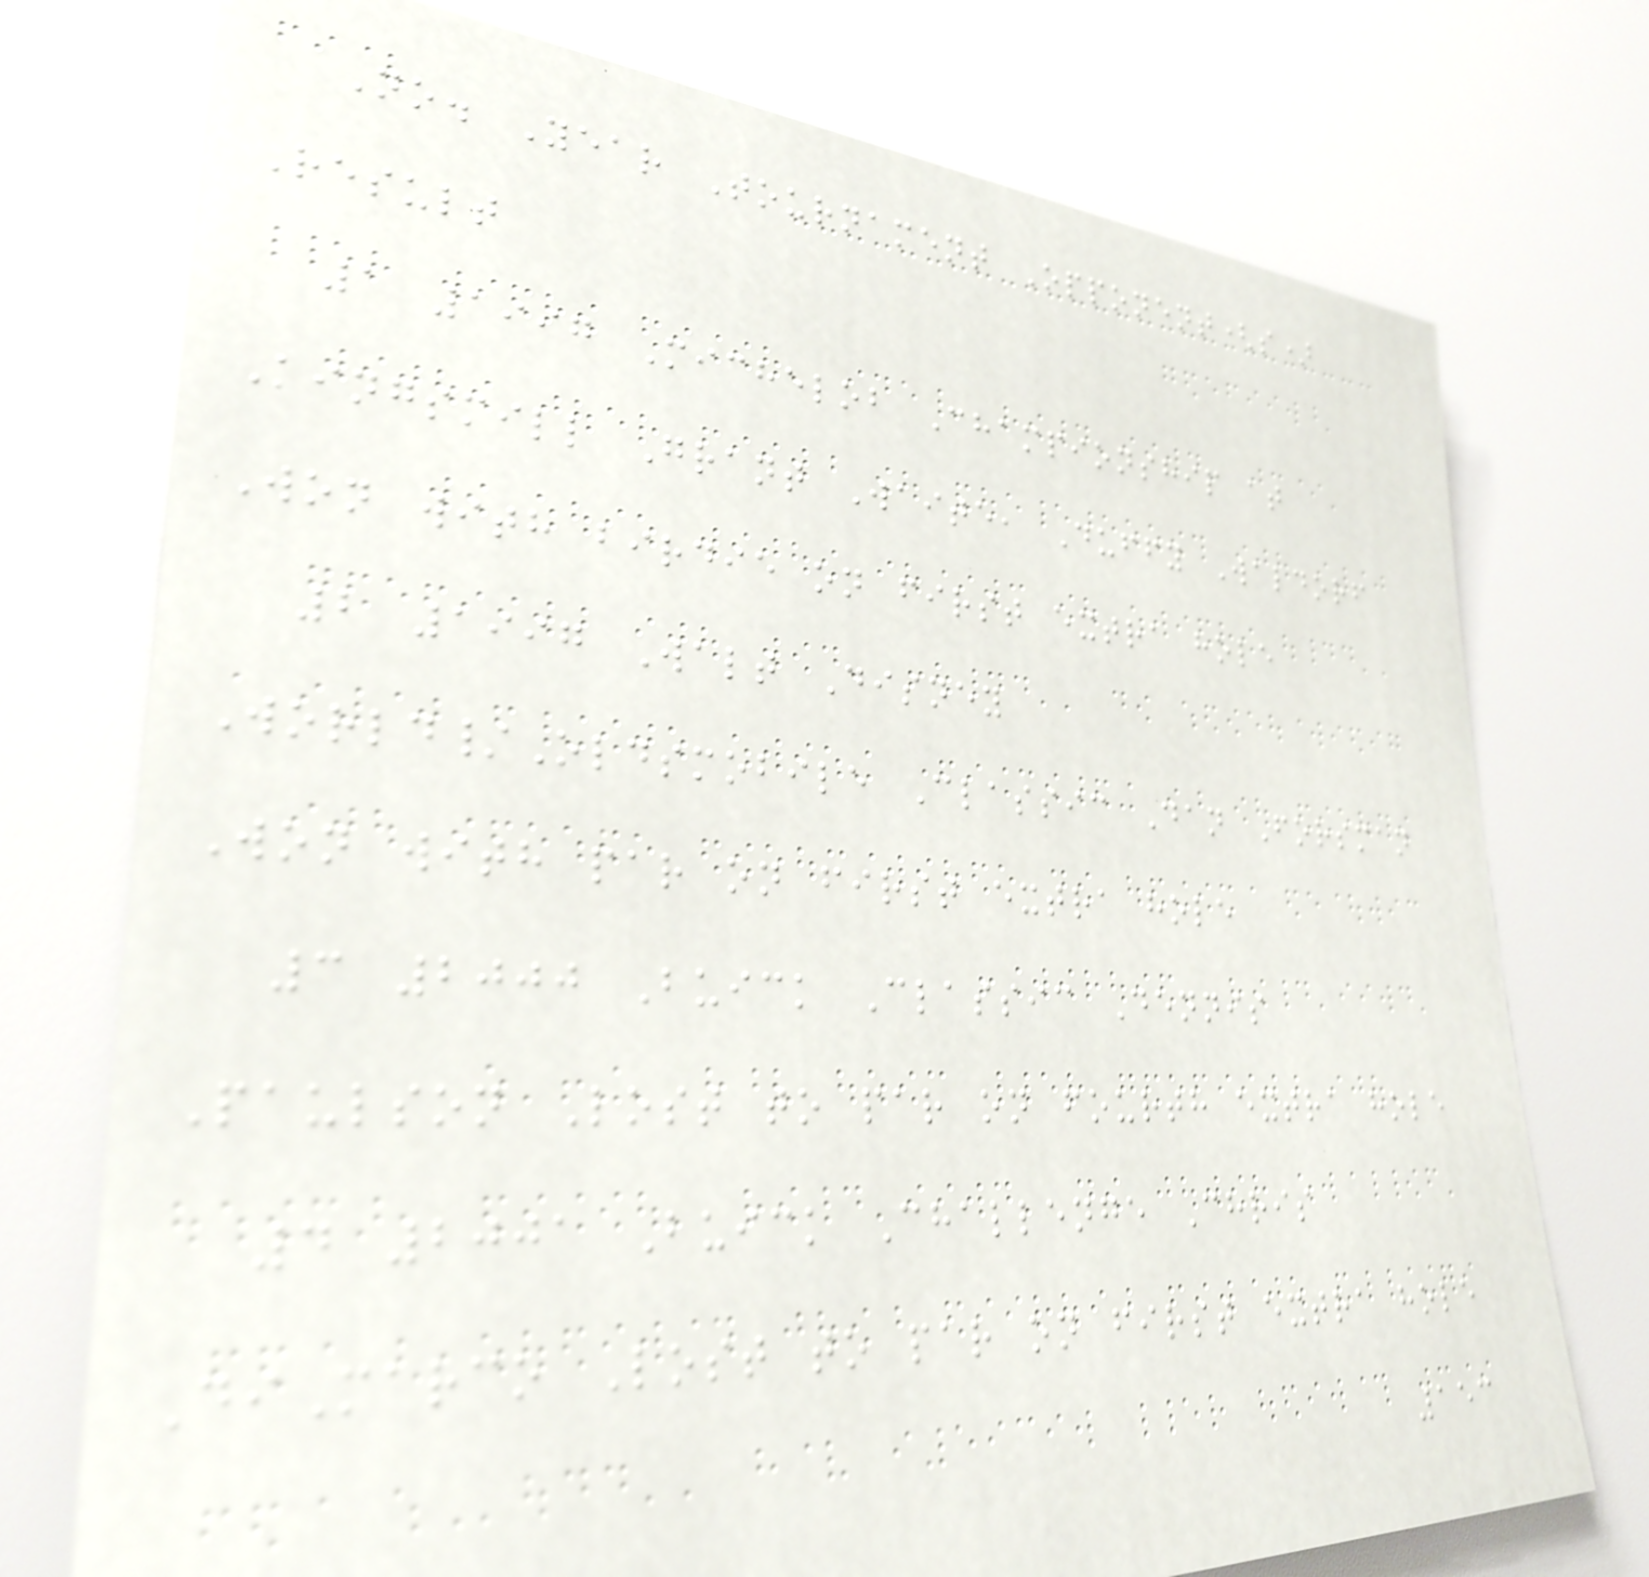No. Year Tournament Opponent(s)
Result
1 1997 Michelob Championship at
Kingsmill Grant Waite, Duffy Waldorf
Won with birdie on first extra hole
2 1997 Walt Disney
World/Oldsmobile Classic Dan Forsman
Won with par on first extra hole
3 2000 Buick Classic Dennis
Paulson Lost to par on fourth extra hole
4 2001 Buick Challenge Chris
DiMarco Lost to par on first extra hole
153
